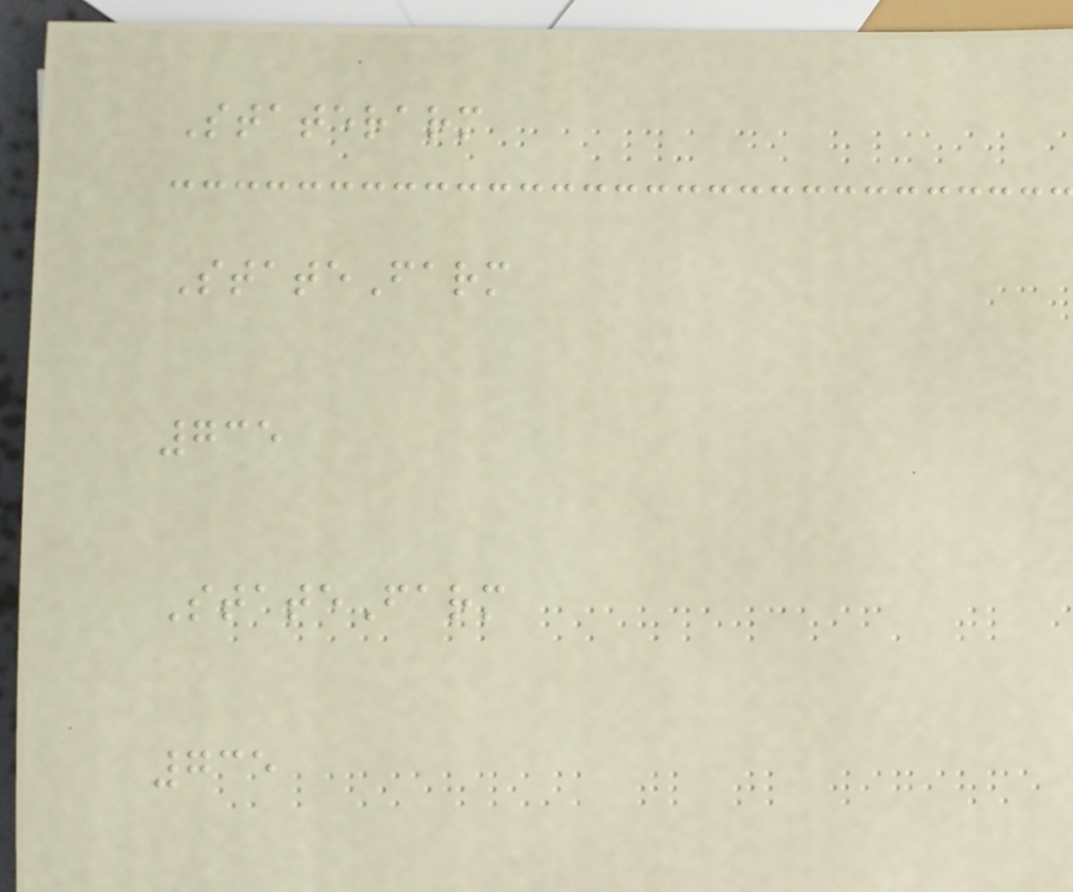Staterarm
StateFarm
735
StateFarm
735
